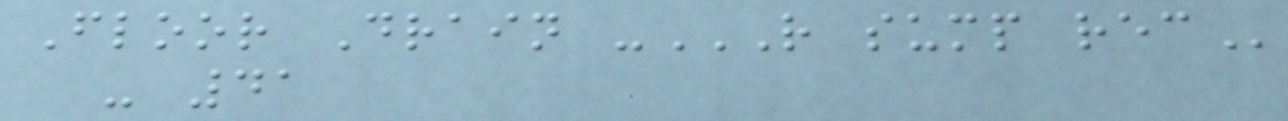Floor Drain -R SUMP REC
- 41
